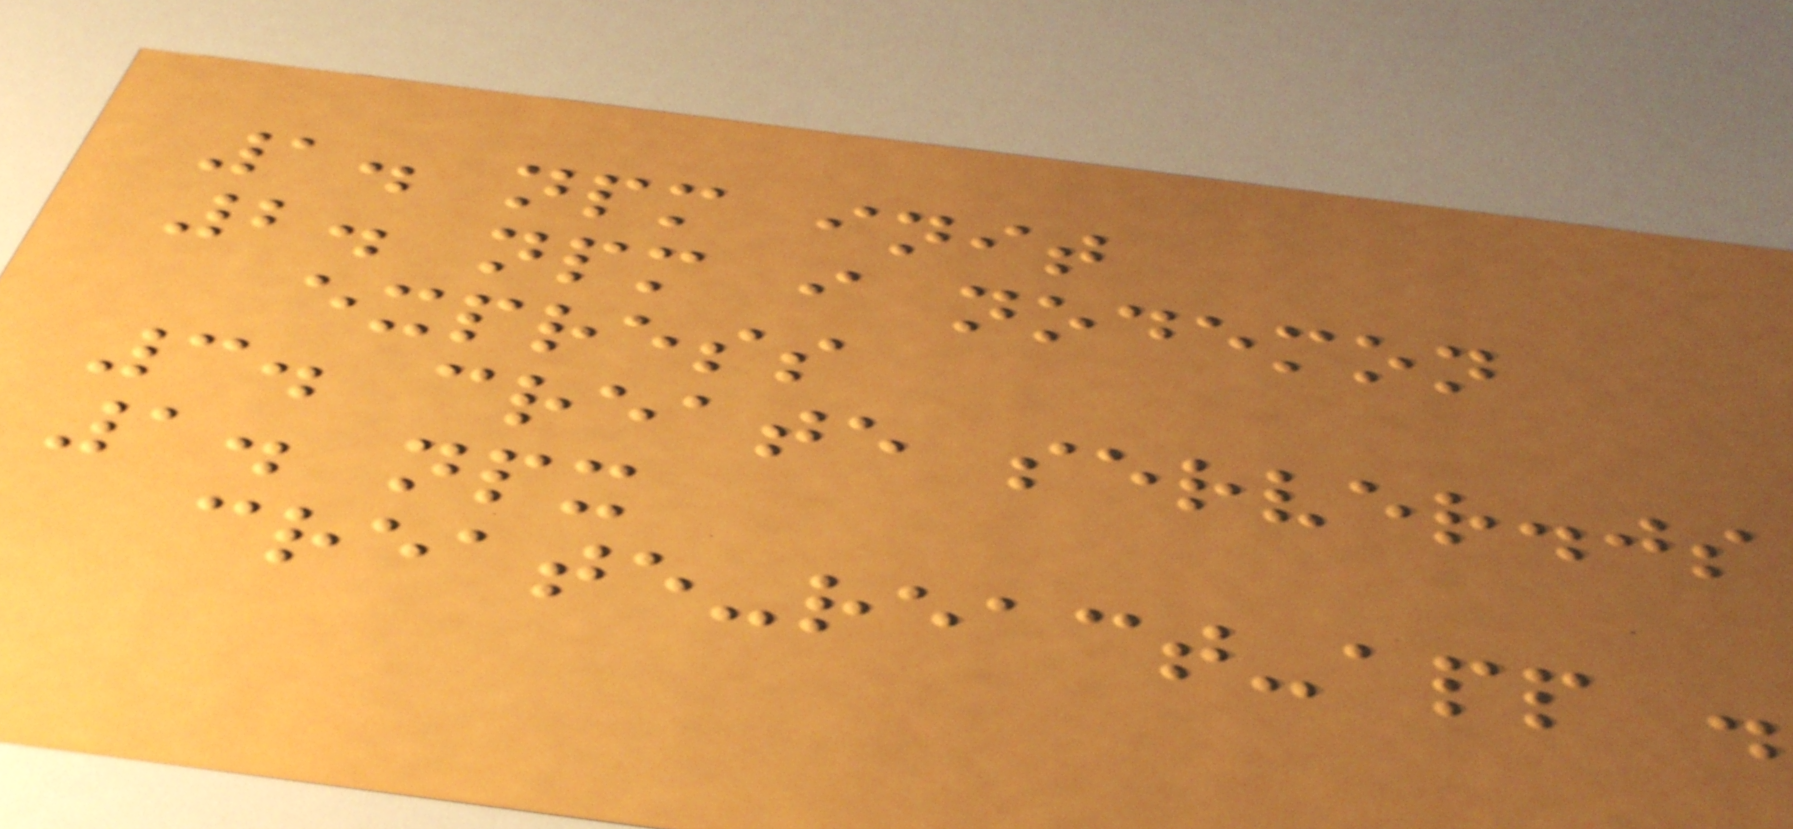1. npm init
2. npm i nodemon
express
3. create server.js
1. npx
create-react-app .
